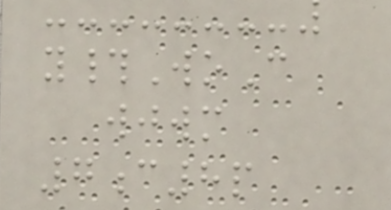y#WoC
wjwm
7c8p
